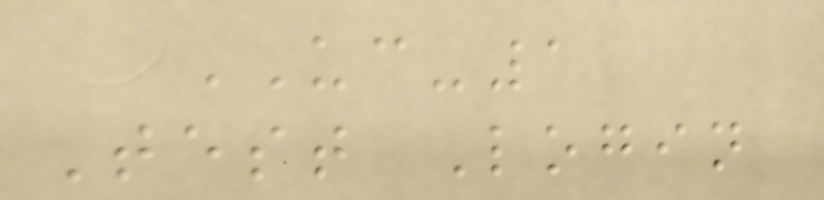UC-1
Test Login
